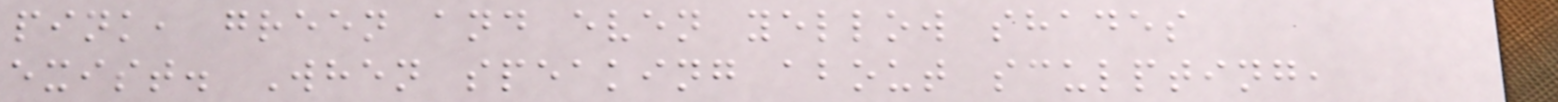pink, green and even yellow shades
exist. When speaking about sculpting,
